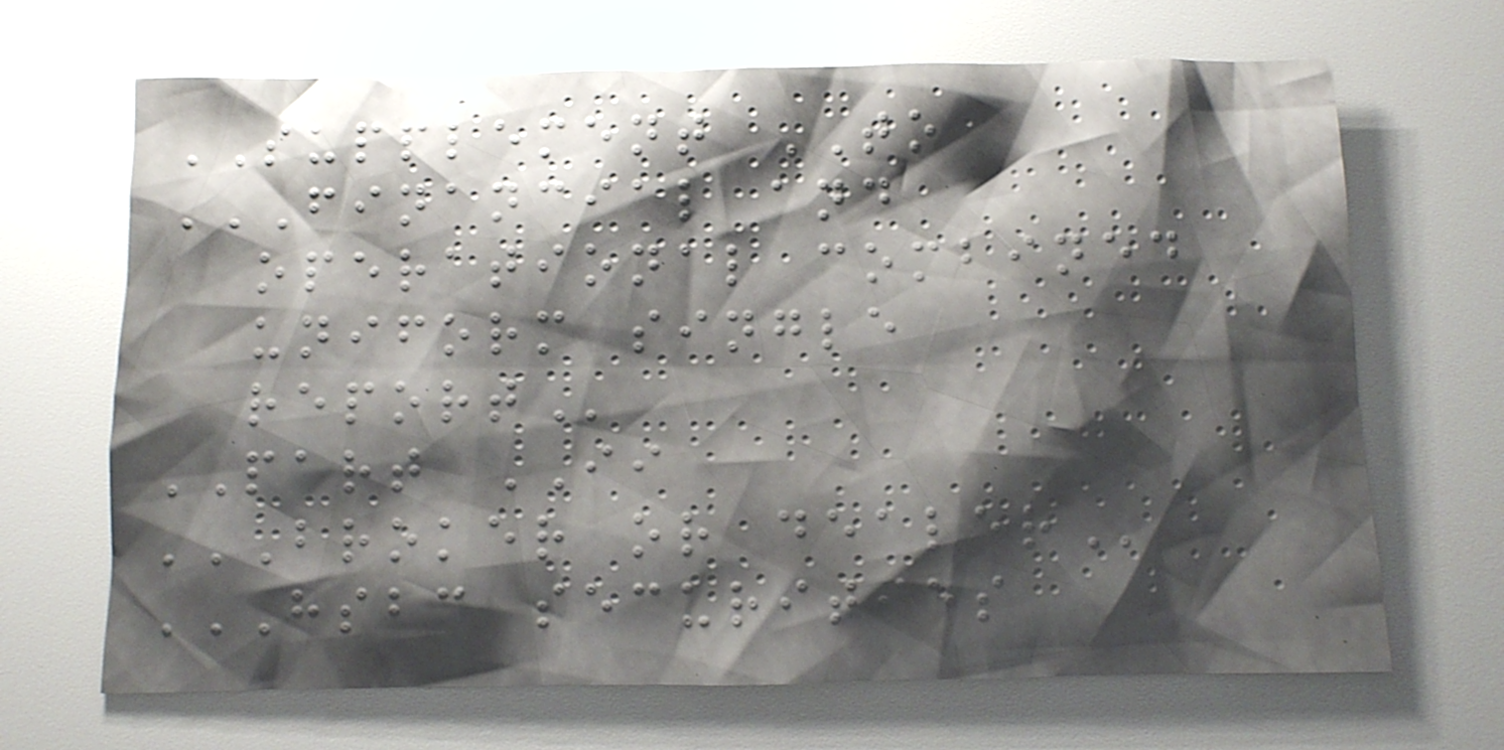SUPPLEMENT TO
FINANCIAL AND
OPERATIONAL COMBINED
UNIFORM SINGLE
REPORT
PART II
BROKER OR DEALER
HSBC SECURITIES
